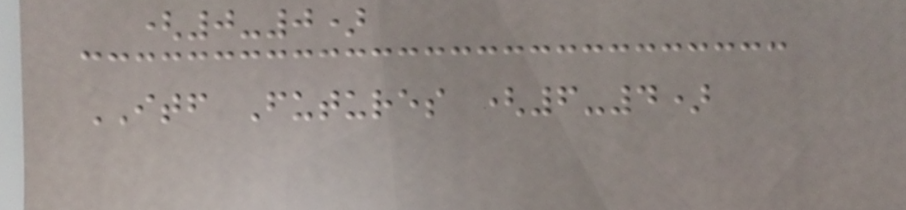(0-0)
ITF Futures (6-4)
